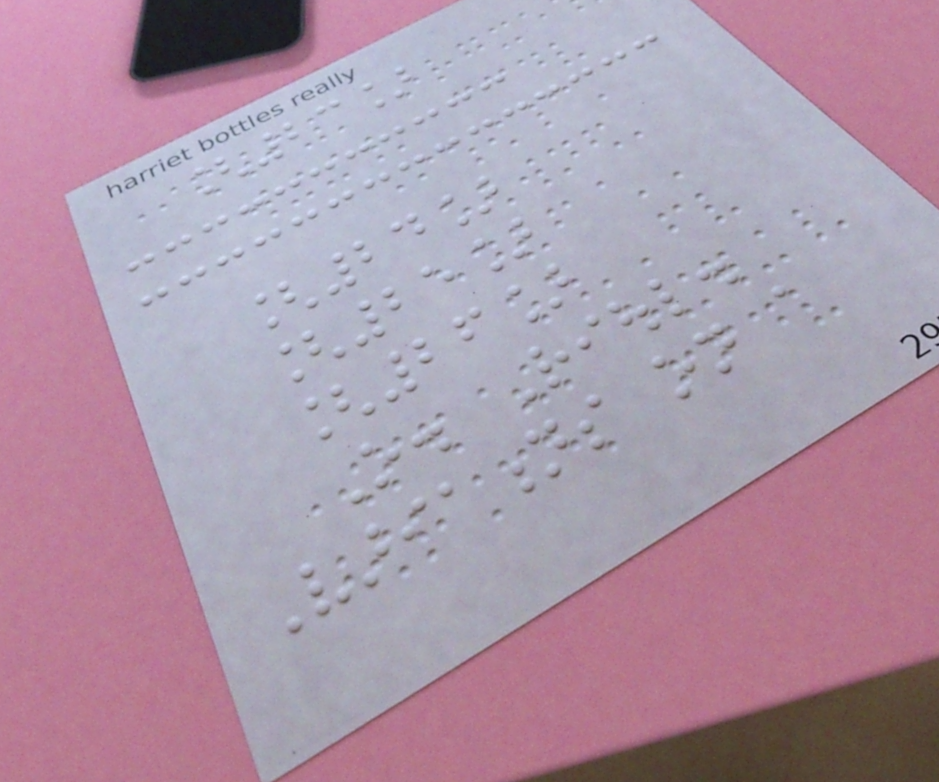[23]
[24]
[25]
[26]
O. Rioul.
Variations on a
